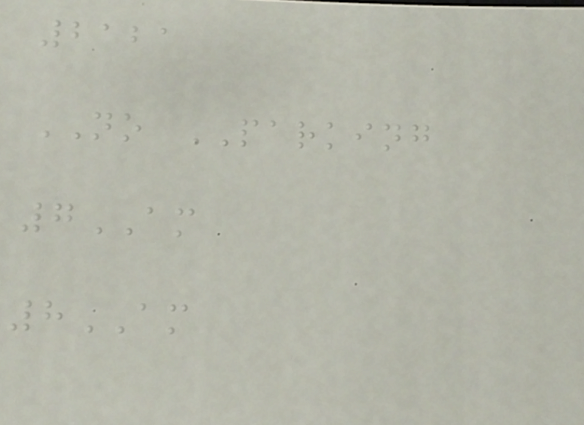2121
NO PARKING
7AM
8AM
